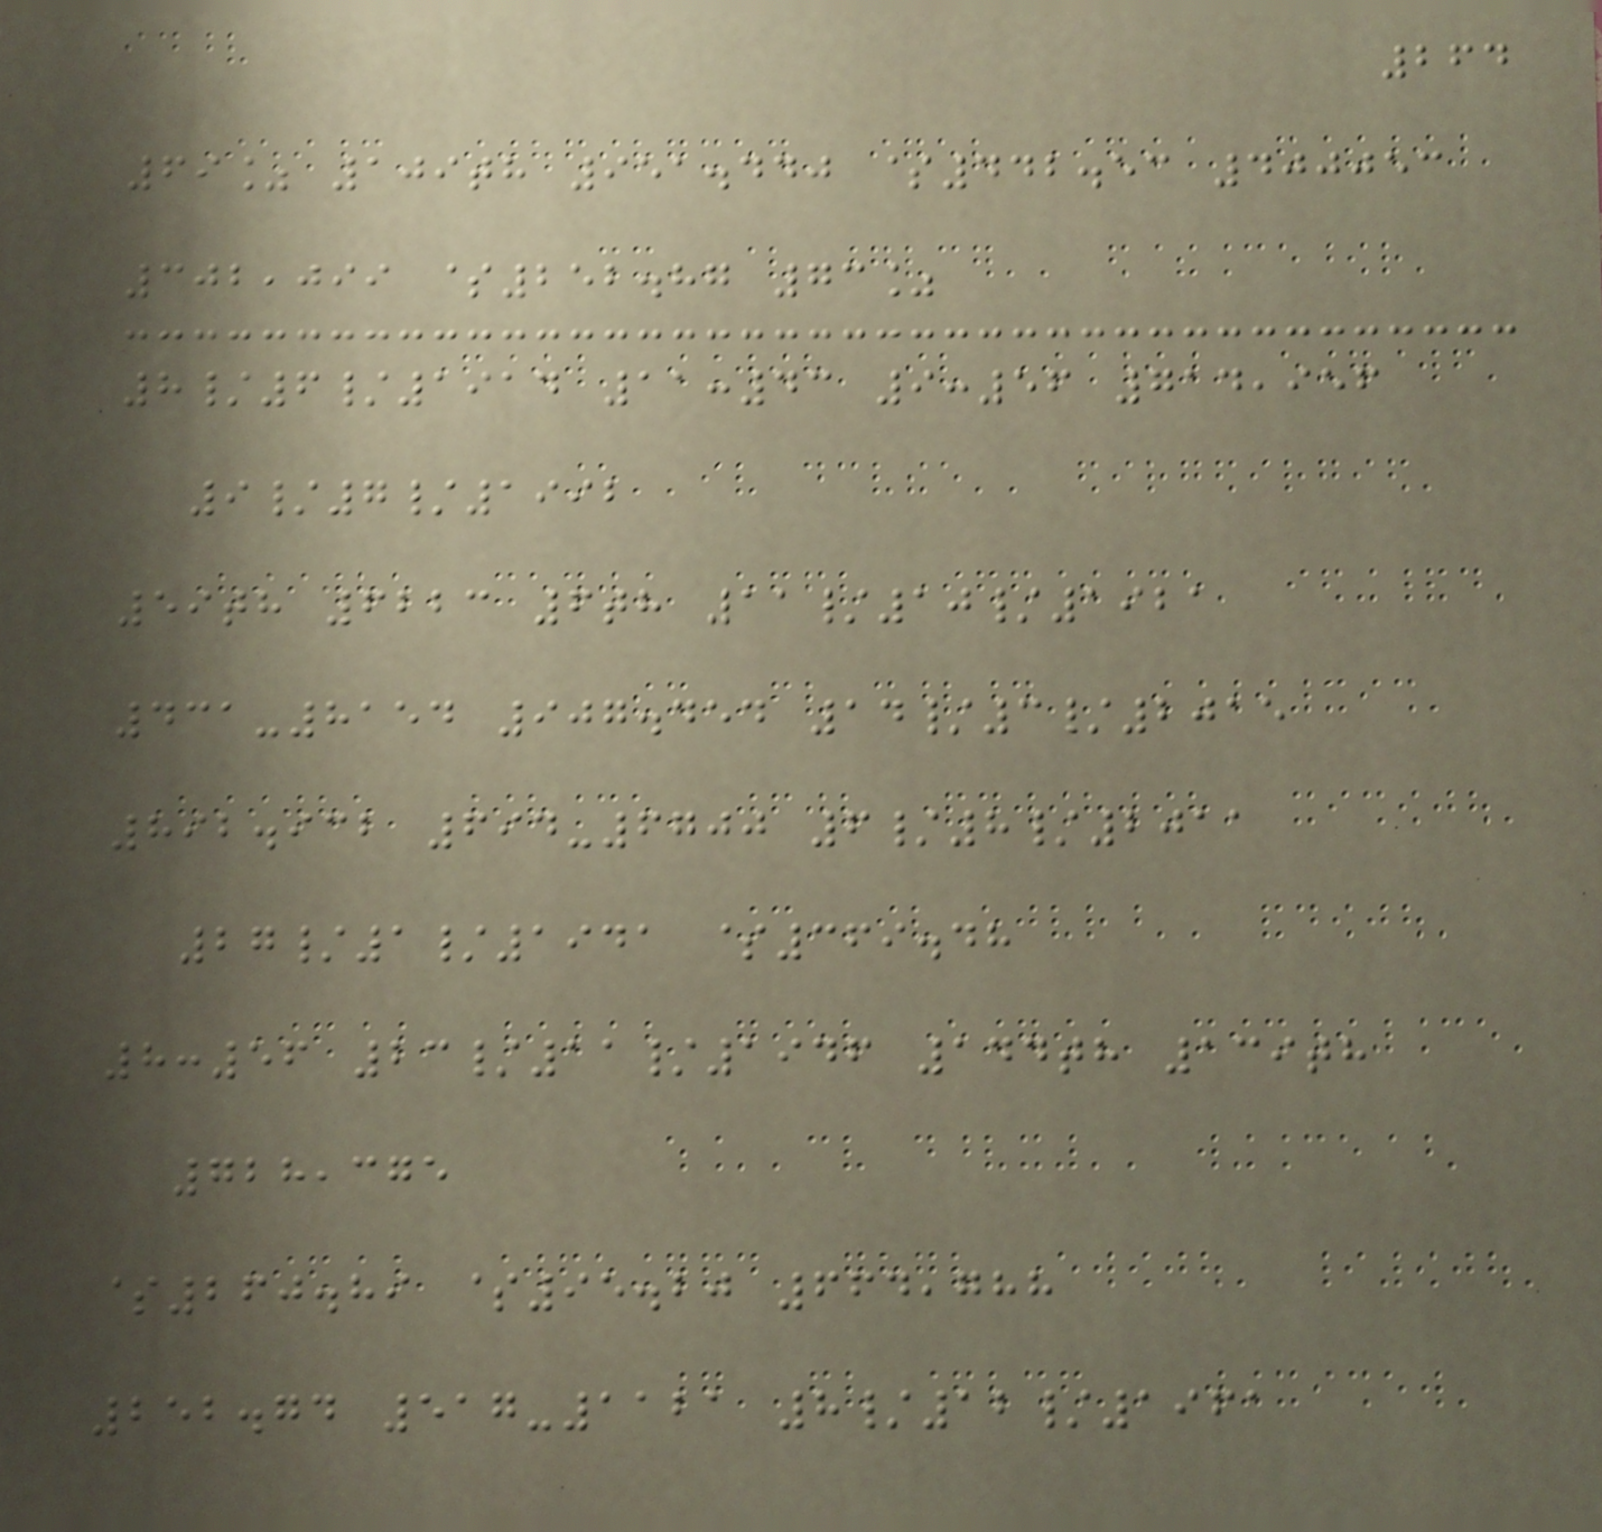264
69% 109th 951.440 $442.53 400053
302,099 $252.87 73%
8/6/1914 11:43 9:56 714,956
9/7/1992
59th 6223 6th 11/10/1921
431-8154 907.454 14/3/2015
892.932 694-6700 6/8/2011
27/1/1941 $369.48
8:56 23/11/1946 144th 139th
728,375
$260.89 $95.20 664,788
252.74 517-1121 8/12/1961
